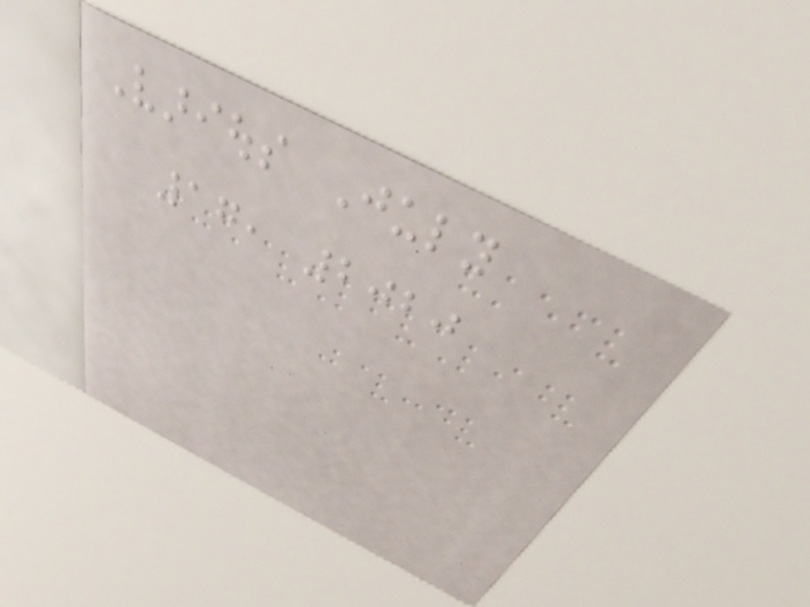Various July
17, 2020
